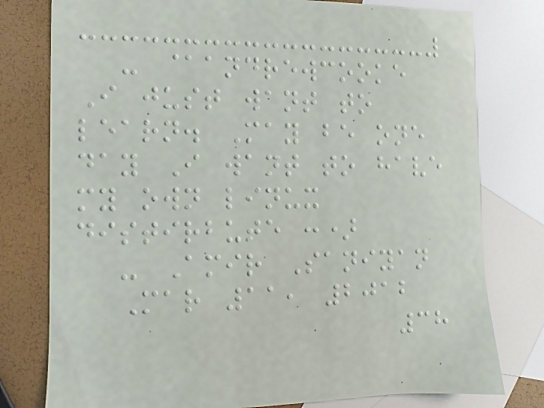- @andrewcooke
I just want to
learn. May be one
day I want to have
my own linux
distirbute :)
- Amir Saniyan
Mar 11, 2012
38
